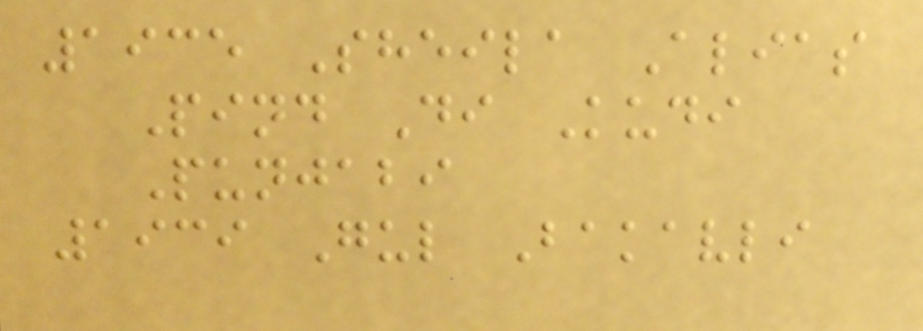1935 Sheila Alias
Pind Di Kudi
Punjabi
1939 Gul Bakavli
